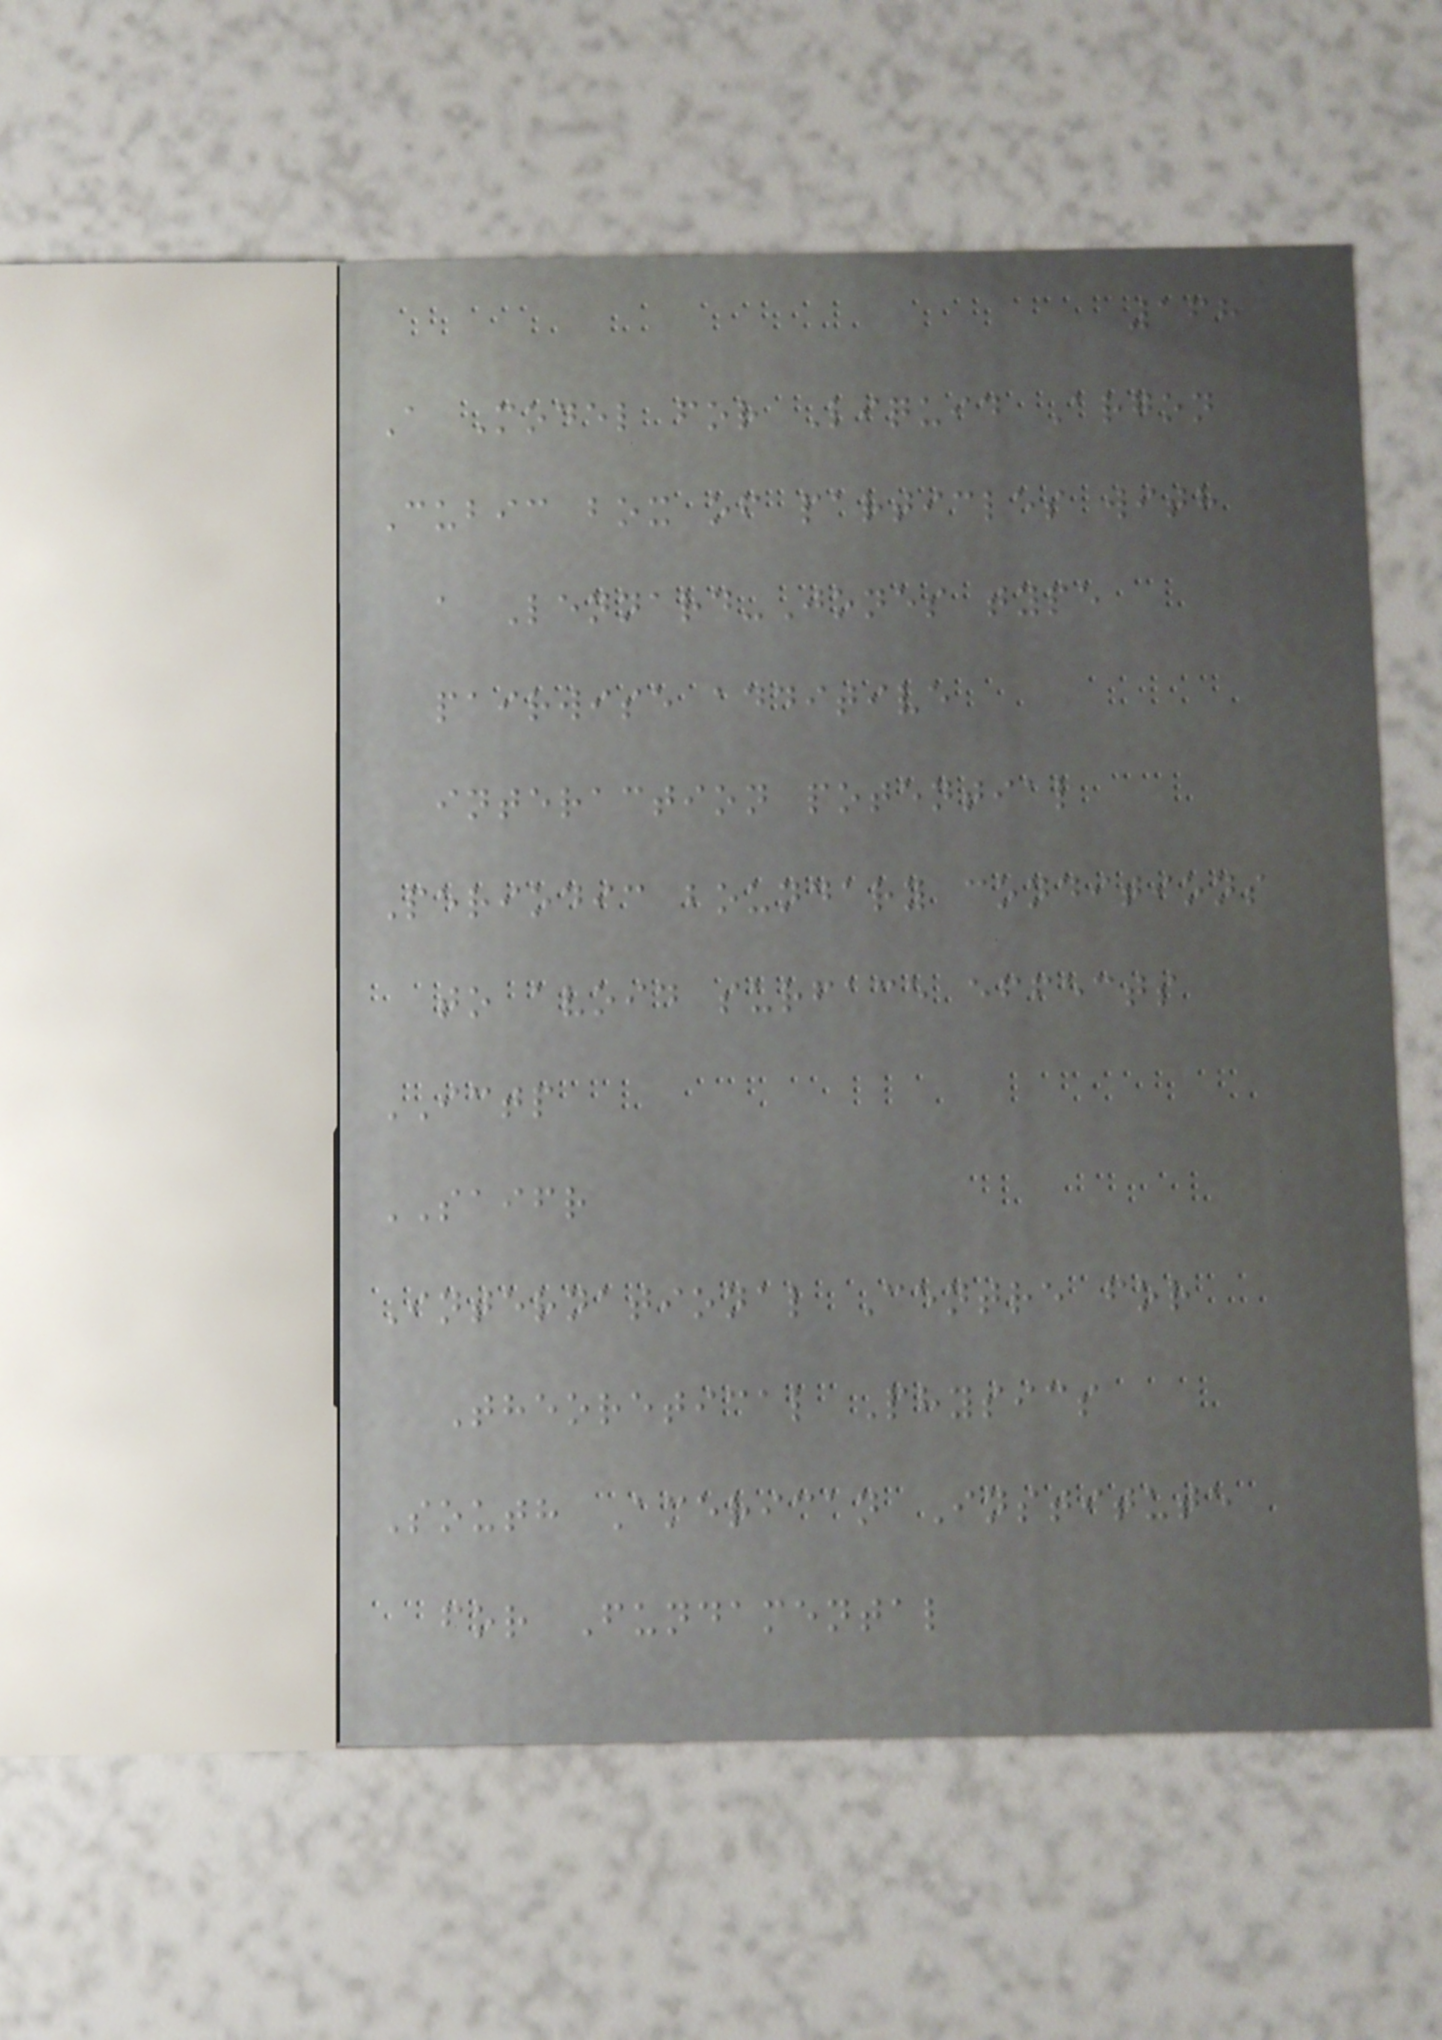168
A Model for Liquid Argon
Cubic box of particles with
a Lennard-Jones type
pairwise additive
interaction potential
Periodic boundary conditions
to avoid surface effects
ICTP
SAIFR
International Centre for
Theoretical Physics
South American Institute
for Fundamental
